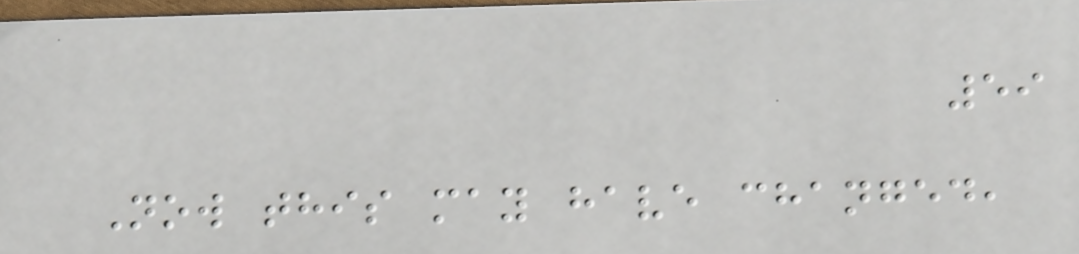59
Now this may have changed,
